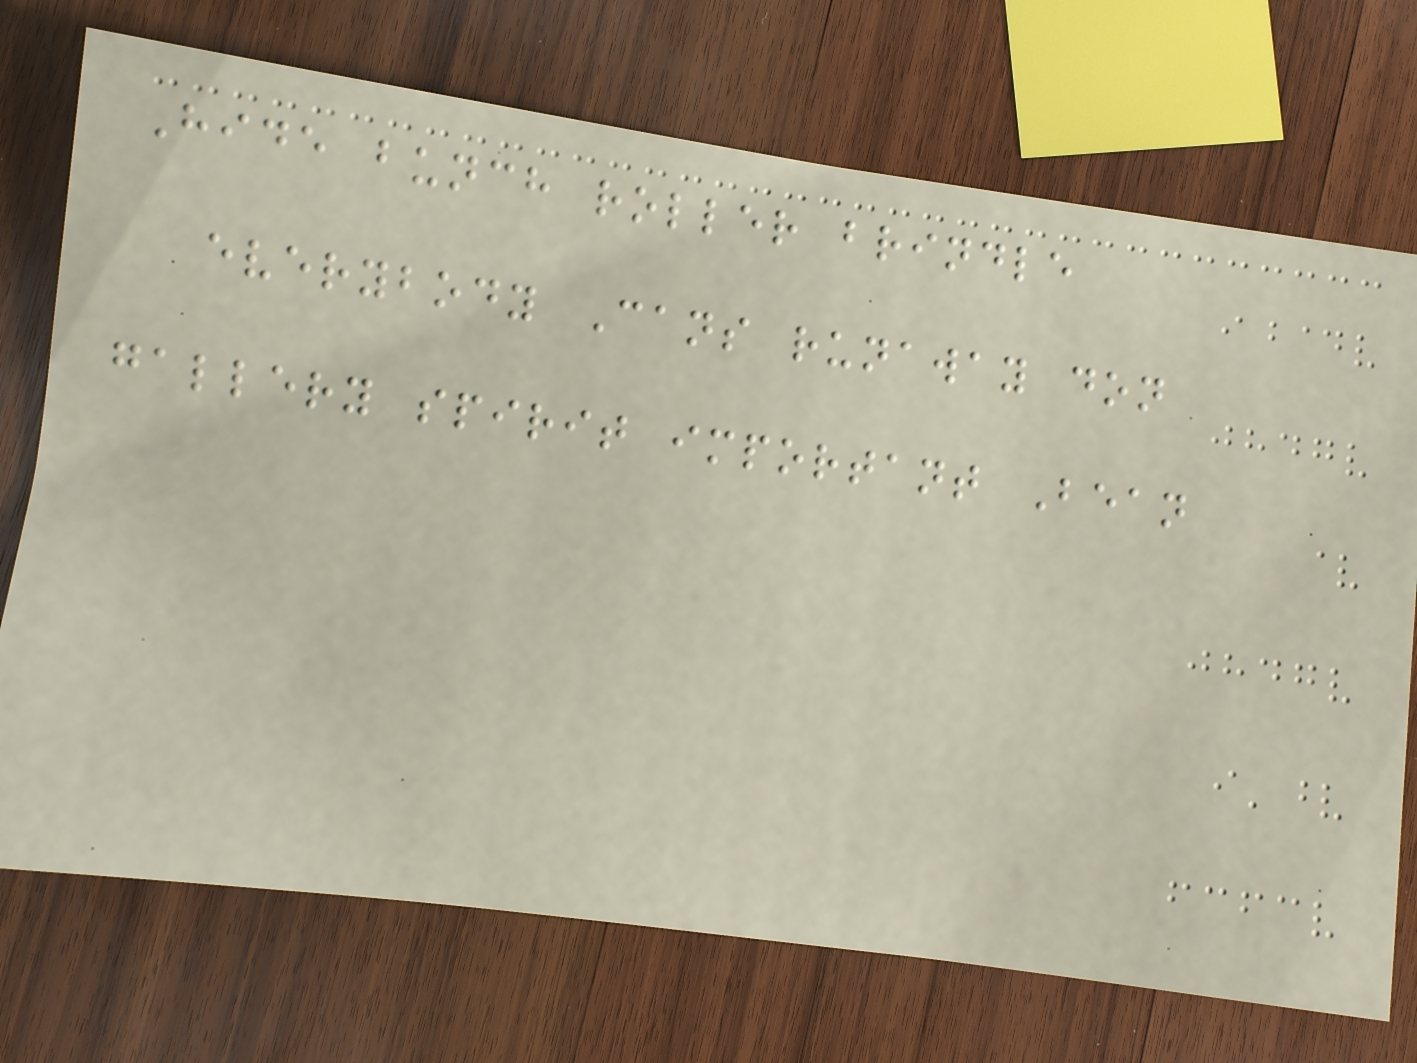Hide bunch roller brindle
everybody Cans runaway don
gallery spirit important Bean
